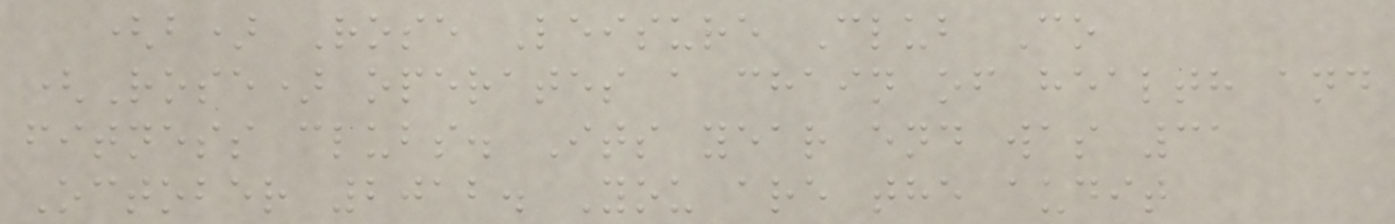(b) Rose Leisure Club Co
(Rose) operates a chain of health and
fitness clubs. Its year end was 31
October 2012. You are the audit
